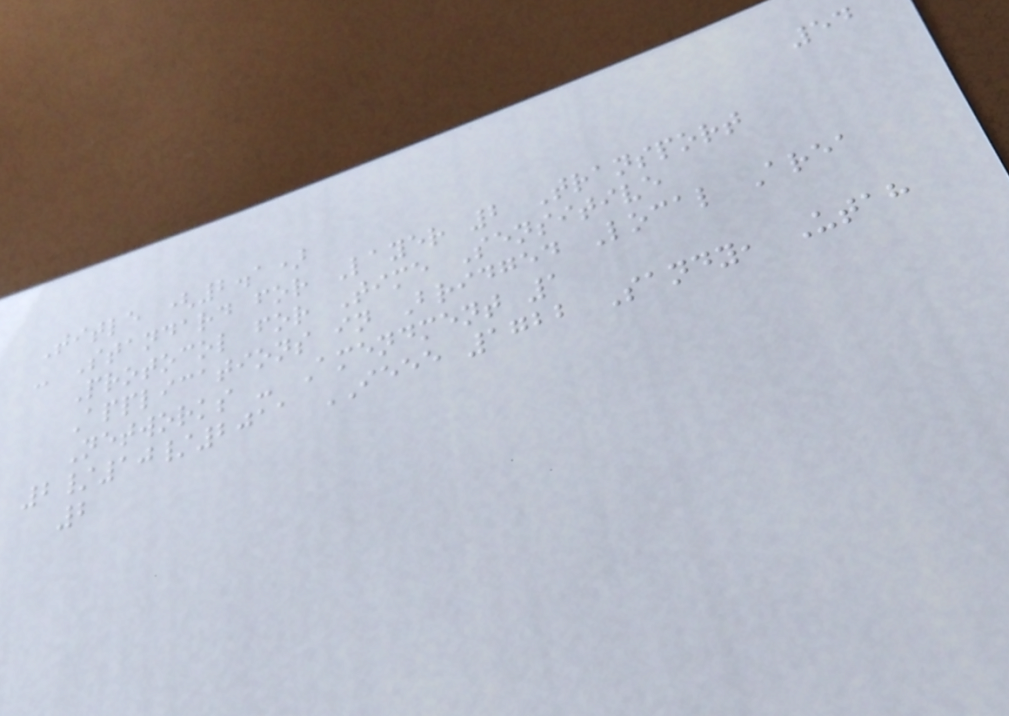54
Title (2.1)
- Standard for Layer 2 Transport
Protocol for Time Sensitive
Applications in Bridged Local Area
Networks - Amendment 1
2/10/2011 IEEE 1722 Sandy, Utah
2
